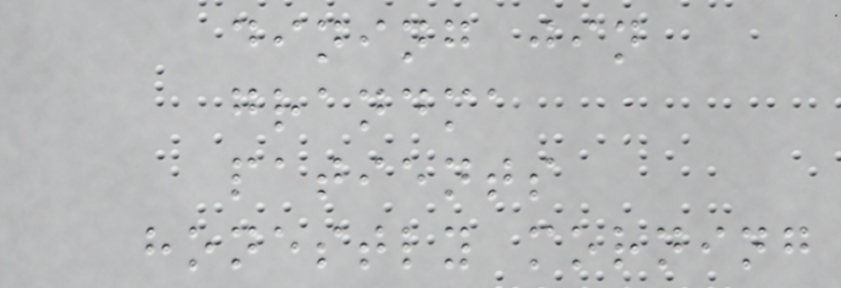dining jin
grandma
patients
honestly morning
